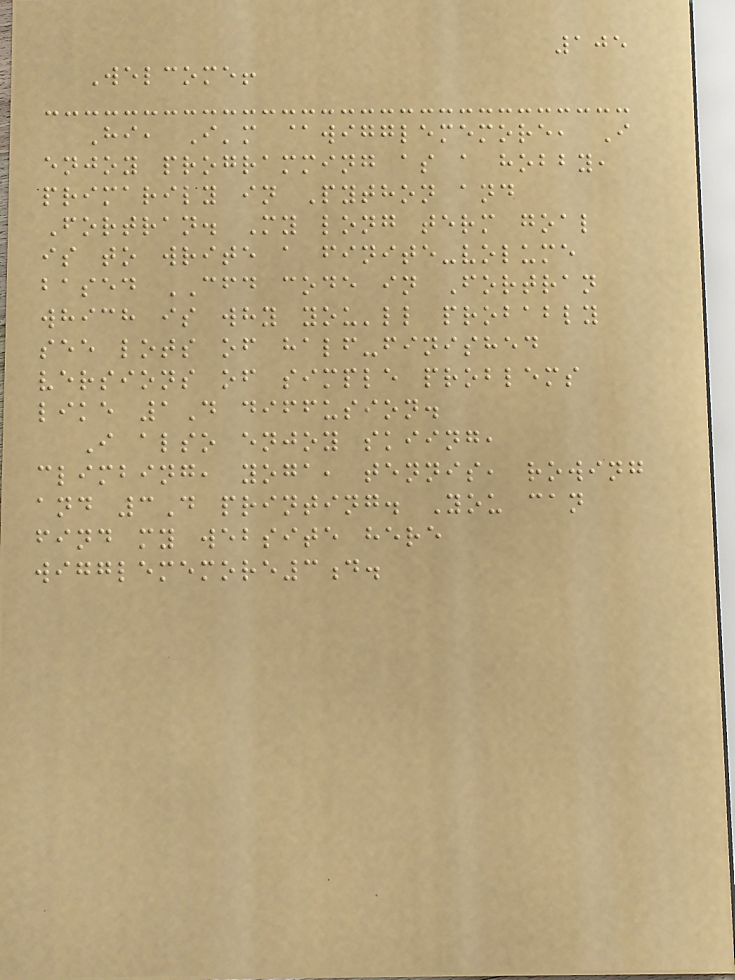105
Welcome!
Hi, I'm @wigglememore, I
enjoy programming as a hobby,
primarily in Python and
Fortran. My long term goal
is to write a finite-volume
based CFD code in Fortran
which is why you'll probably
see lots of half-finished
versions of simple problems
like 1D diffusion.
I also enjoy skiing,
climbing, yoga, tennis, rowing
and 3D printing. You can
find my website here
wigglememore3d.
